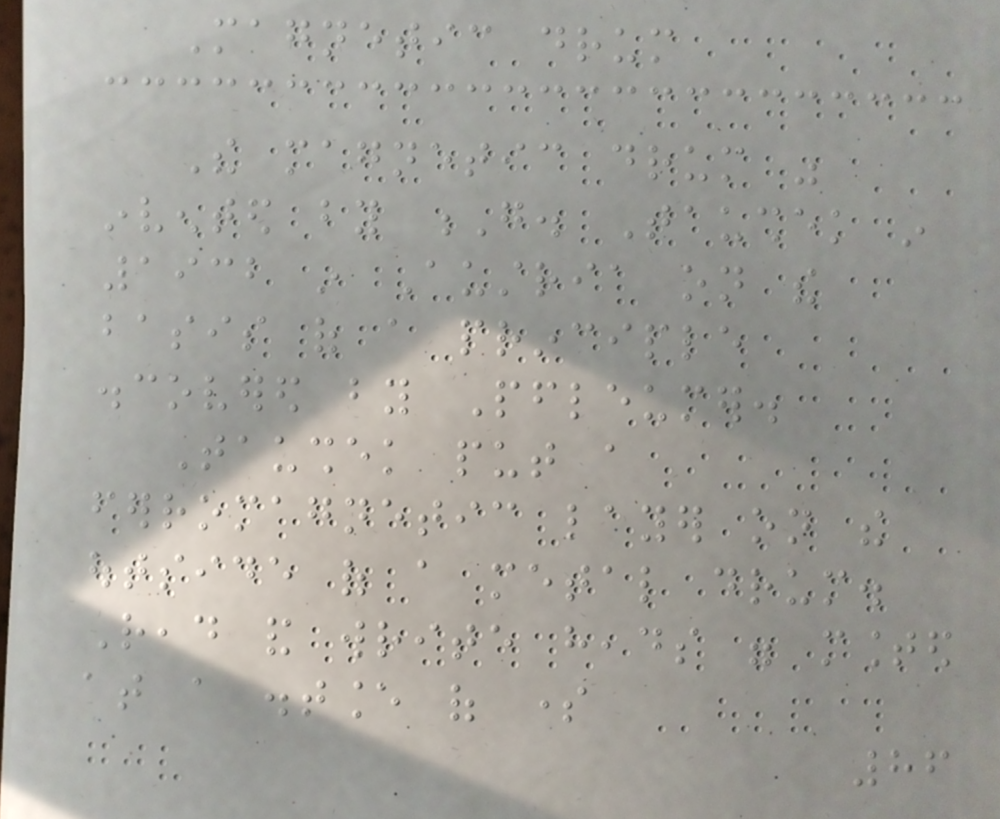Magnetic drum
The magnetic drum was
invented by G. Taushek in
1932 in Austria on the
basis of a principle
discovered by Pfleumer.
Taushek put a
ferromagnetic layer on the
outside of a metal drum.
Read and write heads were mounted
at a distance of some
86
